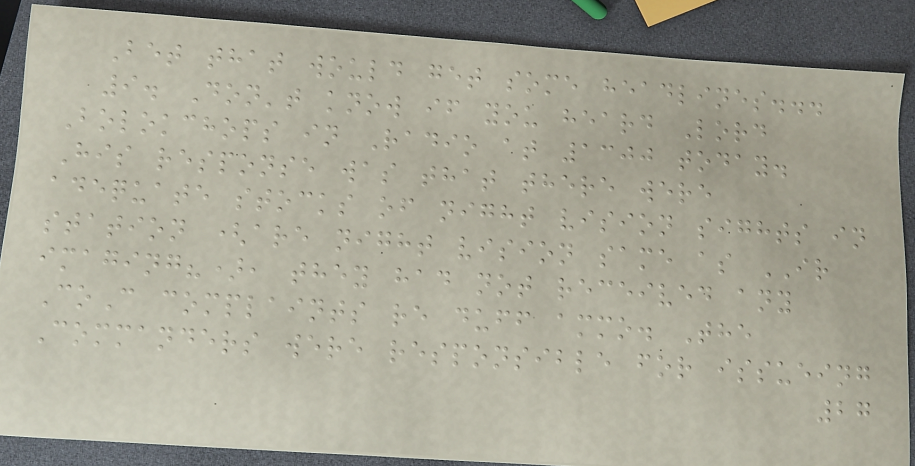Bet that would get some headlines...
9. Don't know if you heard Lord
Bolokchops in Radio at 1300 today.
His response was that there were
adequate stocks of night vision sights in
station (are night vision same as IR
imaging?), they had not received any
CoC complaints re duff ammo. The
Commanders were responsible for issueing
27
